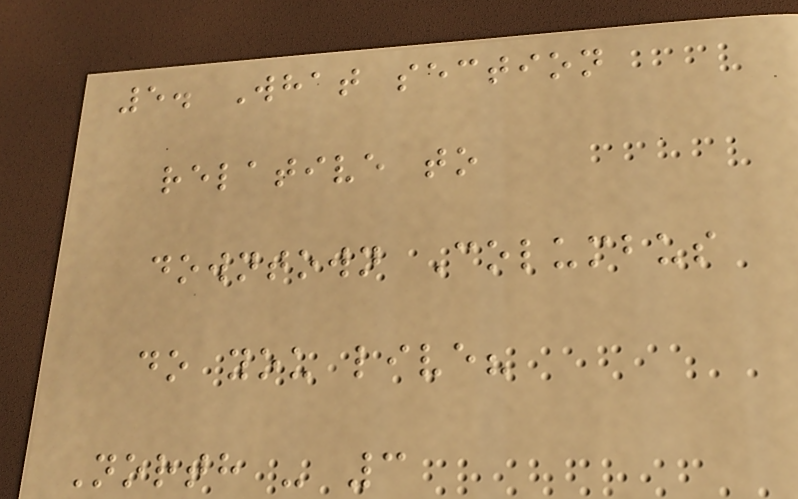5. What section
relative to
downtown Columbus
do you live?
North - 3
